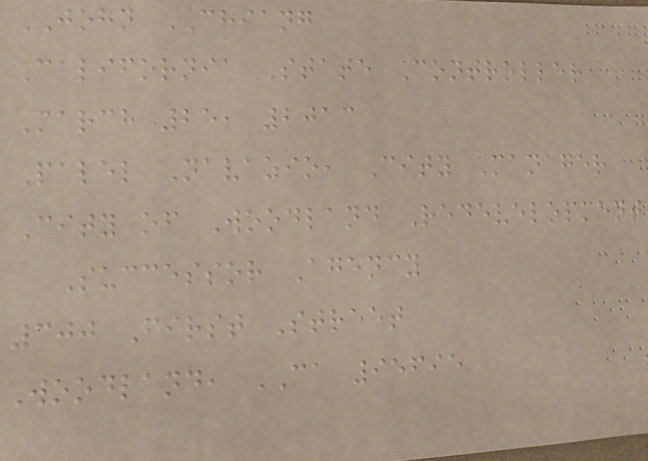JOHN CHIANG
California State Controller
March 25, 2013
Palel Navazio, City Manager
City of Woodland Redevelopment
Successor Agency
300 First Street
Woodland, CA 95695
